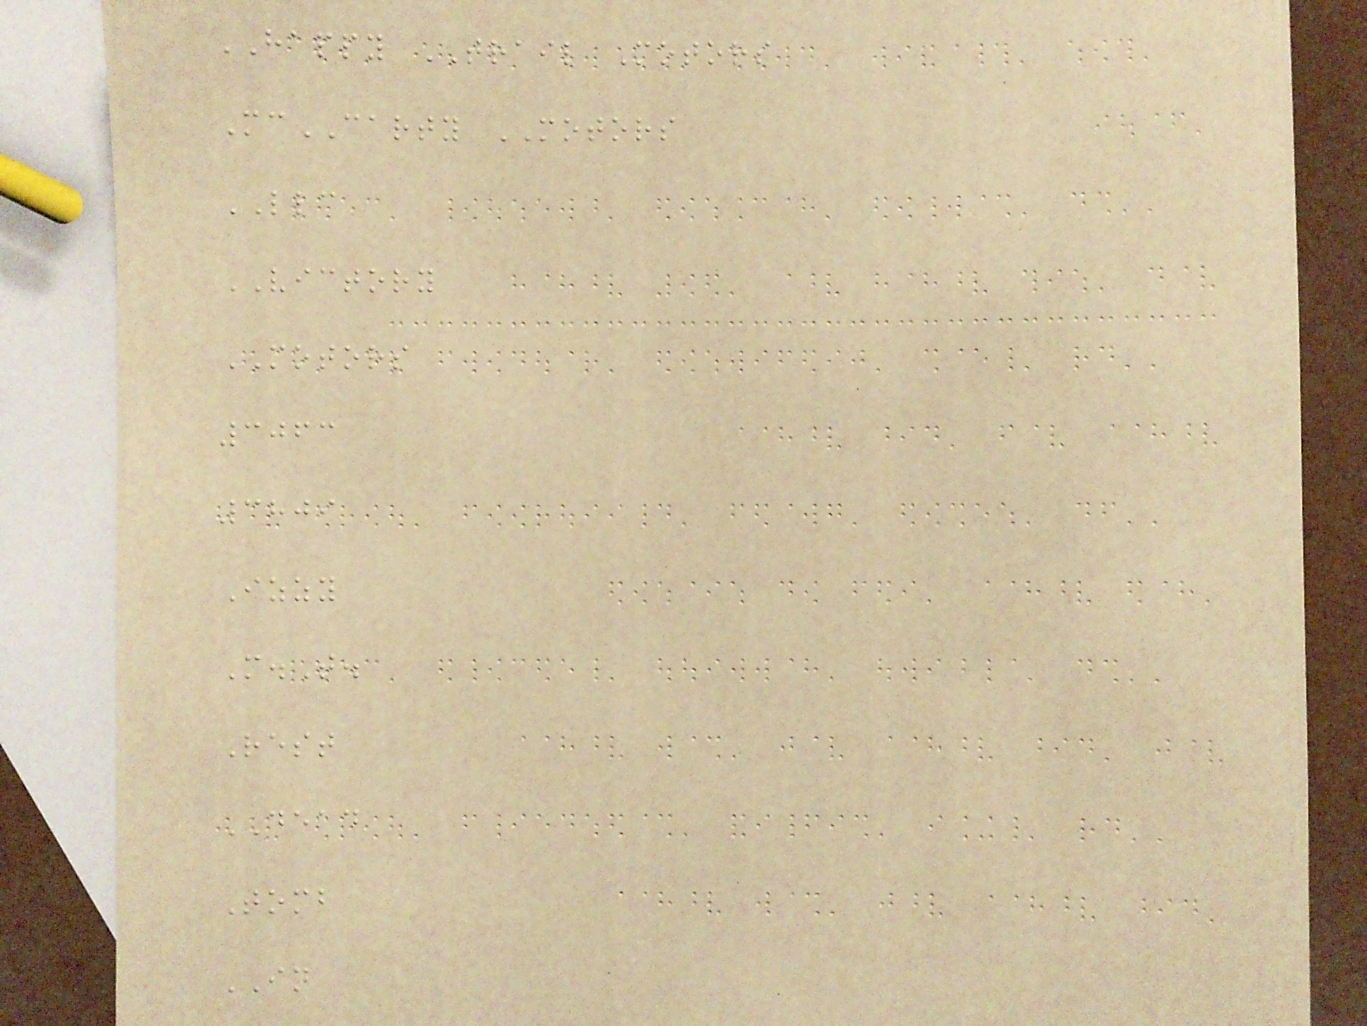HAPPY TRAIL Motors
McCARTY MOTORS
LLC
VICTORY
MOTORS
3063
3809
Izzy
M.T.
Rest
DEAD
Tomb
IN
